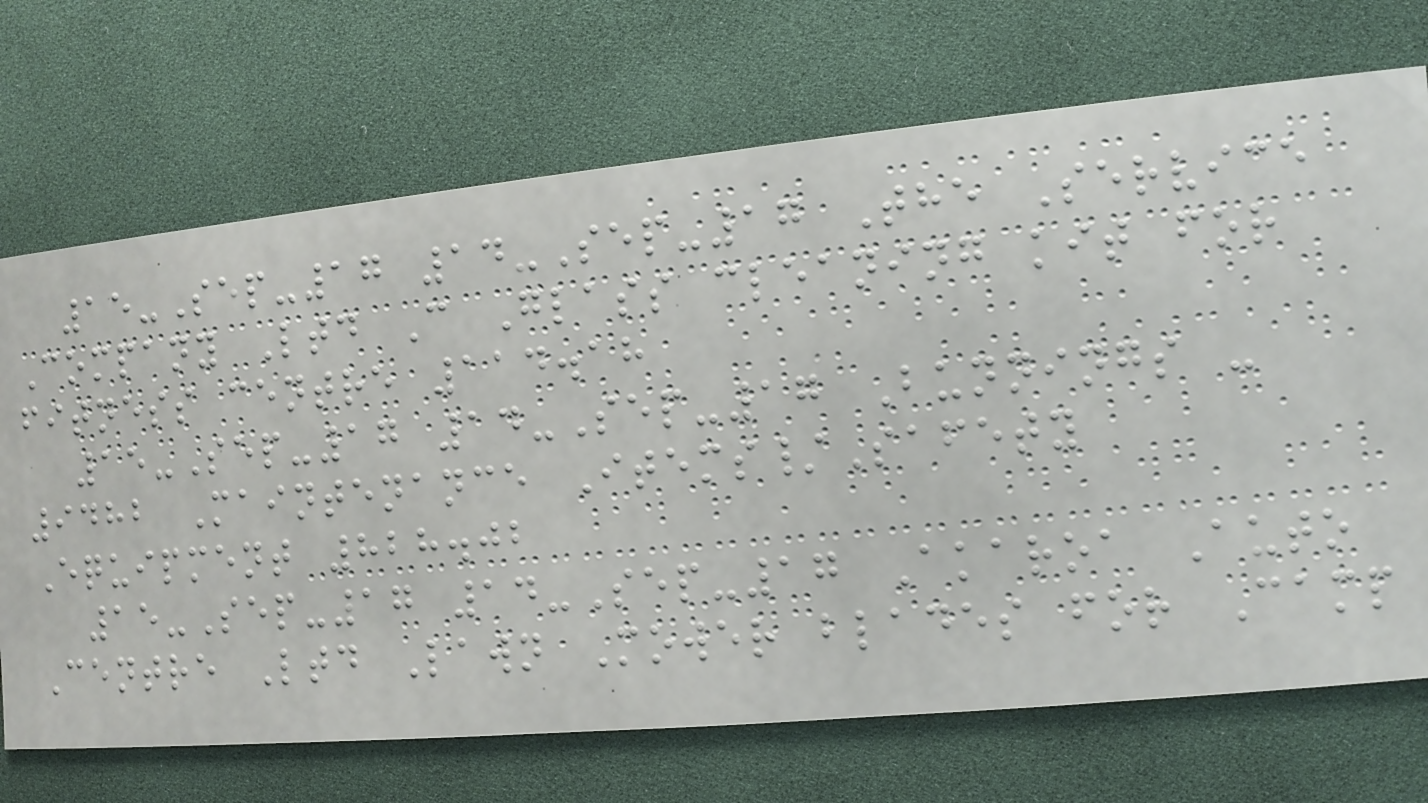15-Sep-17 14-Sep-17 The Service
Company Ltd C Glass cleaning kit for
fitness centre 114.18
15-Sep-17 14-Sep-17 Bunnings -
9482 Maintenance Items/Safety
Equipment 828.02
15-Sep-17 14-Sep-17 Akaroa Auto
Centre Ltd Lawn Mower blades for Camp
